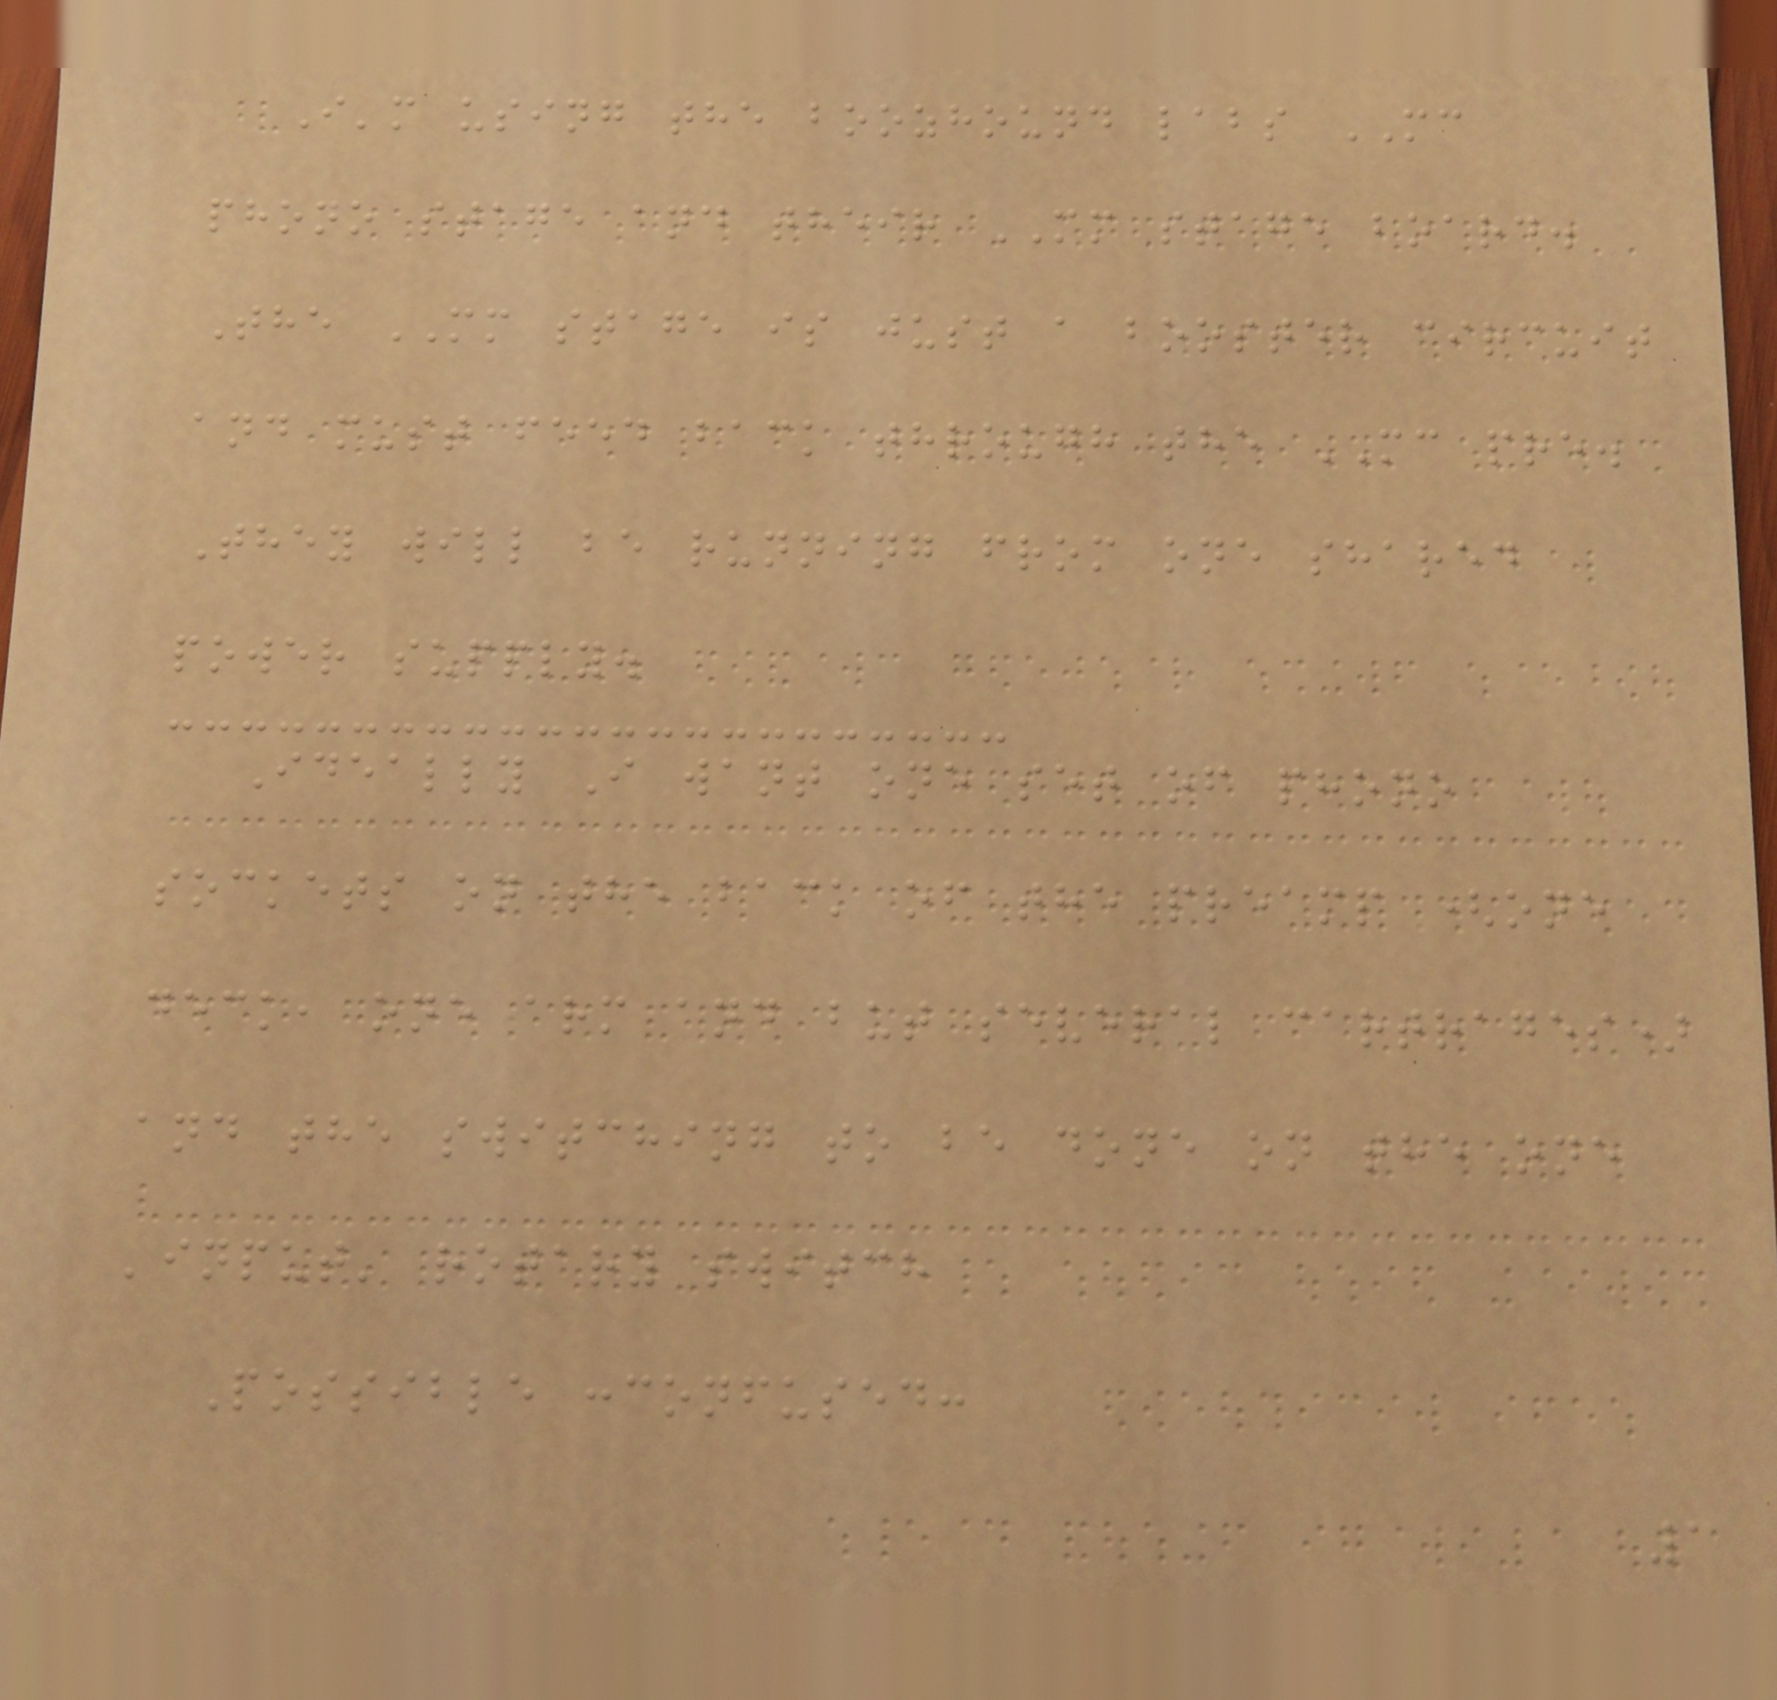I'm using the boozhound labs MC
phono stage and their MM stage board.
The MM stage is just a booster circuit
and must feed back through the MC pre.
They will be running from one shared
power supply.
Ideally I want one set of phono
sockets on the back of the preamp (one
deck, one arm and but several cartrages)
and the switching to be done on the one
'input' rotary switch
Possible :confused:
1
